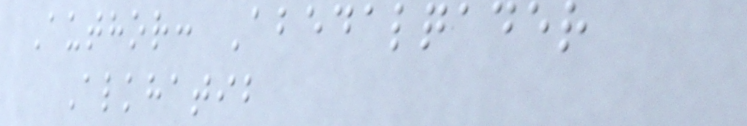Author: Abedalqader
Alkhatib
